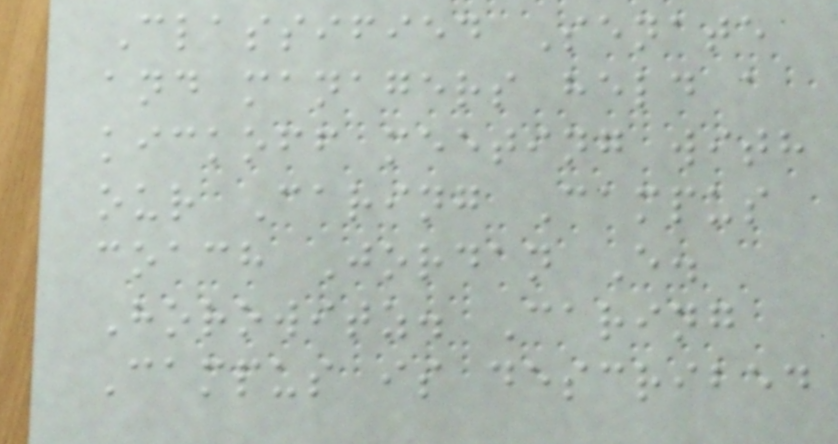Classified Senate
and managers held a
kickoff meeting with
our Caring Campus
coach Jordan E.
Horowitz. Caring
Campus is described
